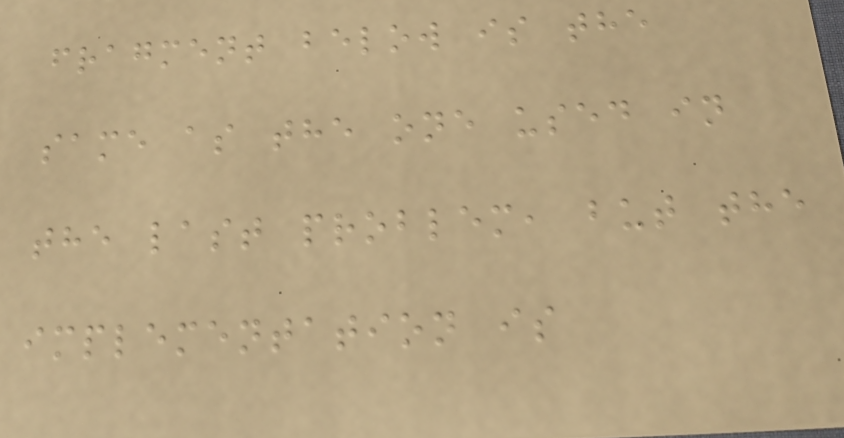fragment below is the
same as the one used in
the last problem, but the
implementation is
